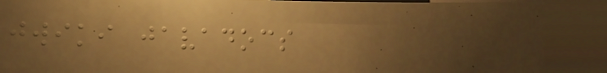jwiki javadocs
